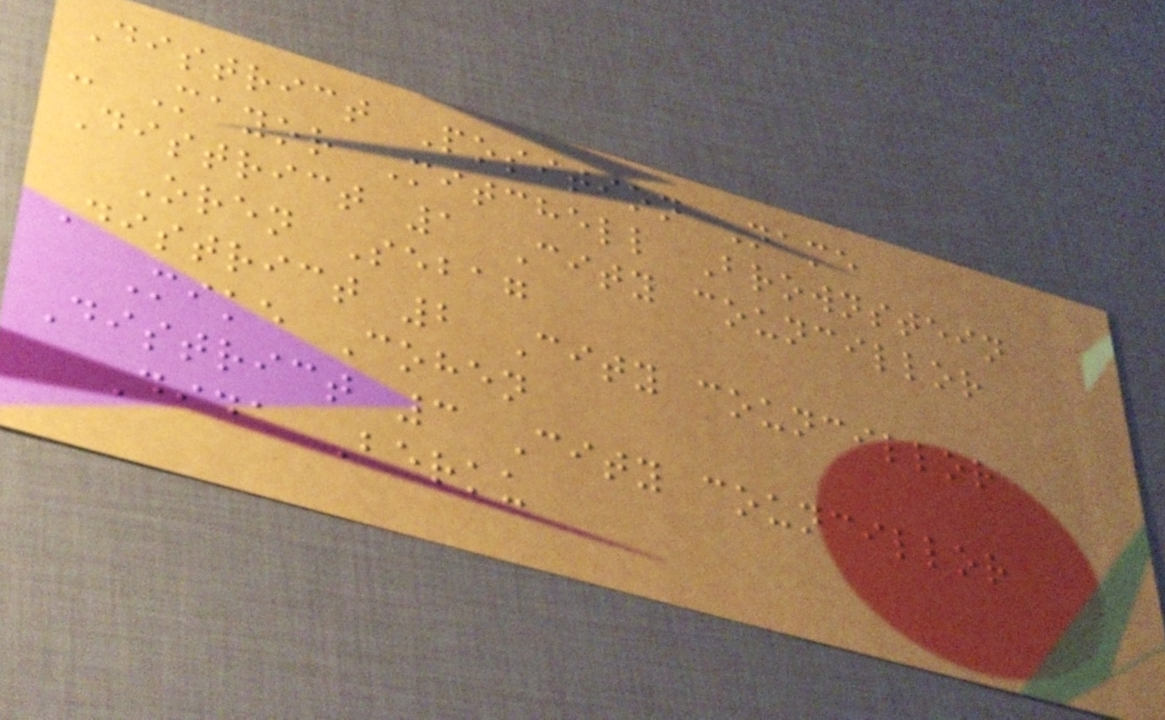District Position Name
- Mayor Mitchell Brownstein
District 1 City councillor
Oren Sebag
District 2 City councillor
Mike Cohen
District 3 City councillor
Dida Berku
